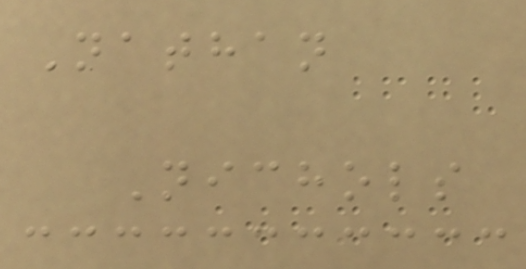Nathan
Nichols
